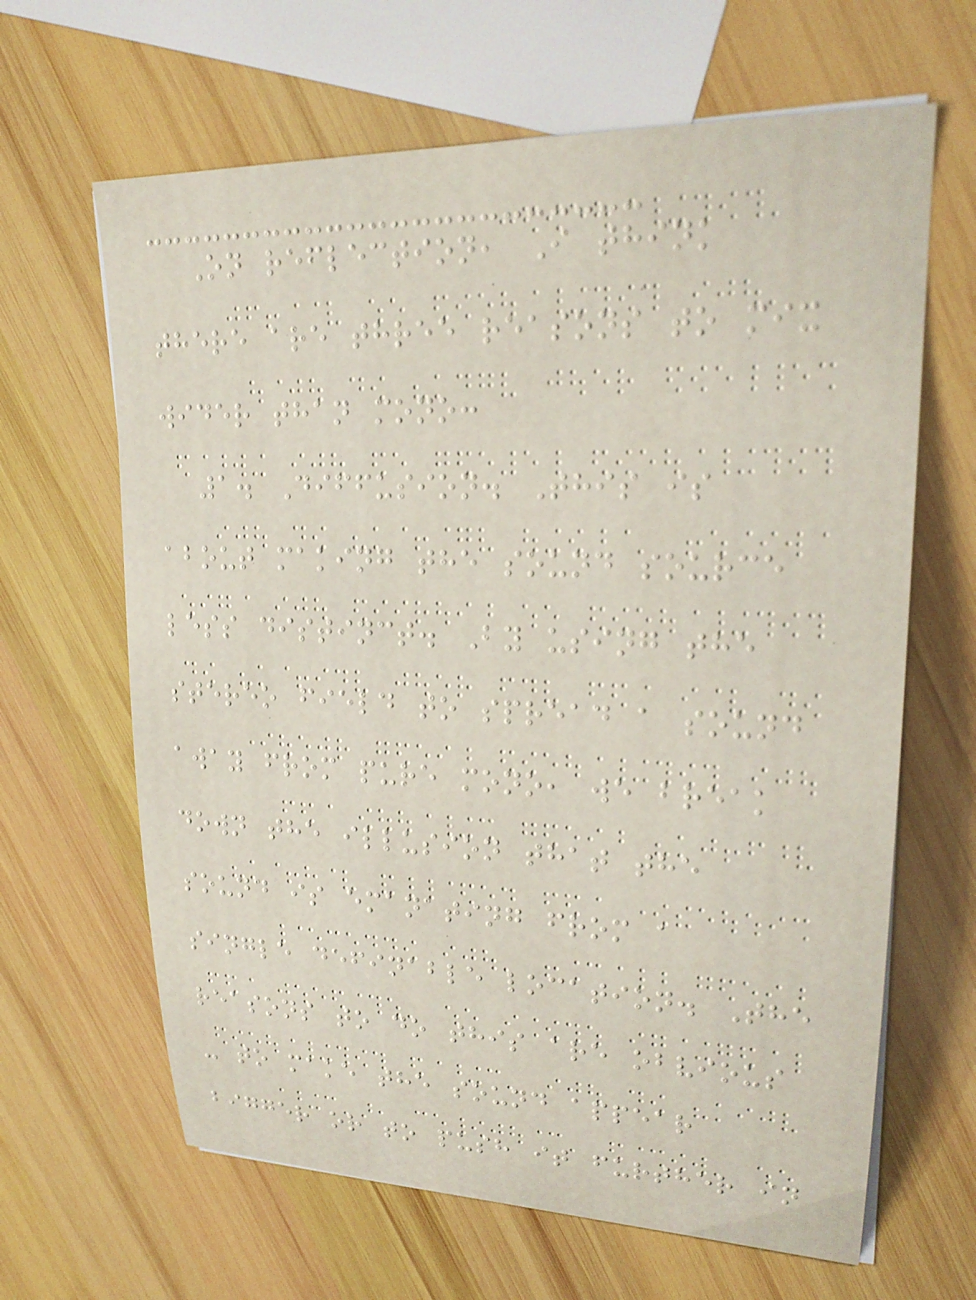On reflection, I think
there are three reasons to mix
wider than mono:
1. Diffusion. This is
about making the sound source
less distinct. By using the
stereo field to spread a sound
away from pure mono, we break
down the illusion that the
sound is emanating from a
single definable location. The
reasons to do this are obvious
- to make the sound appear
bigger or to push it further in
